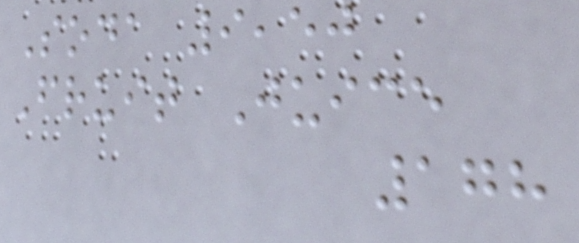Soda 9,50
Fruit Juice
178
